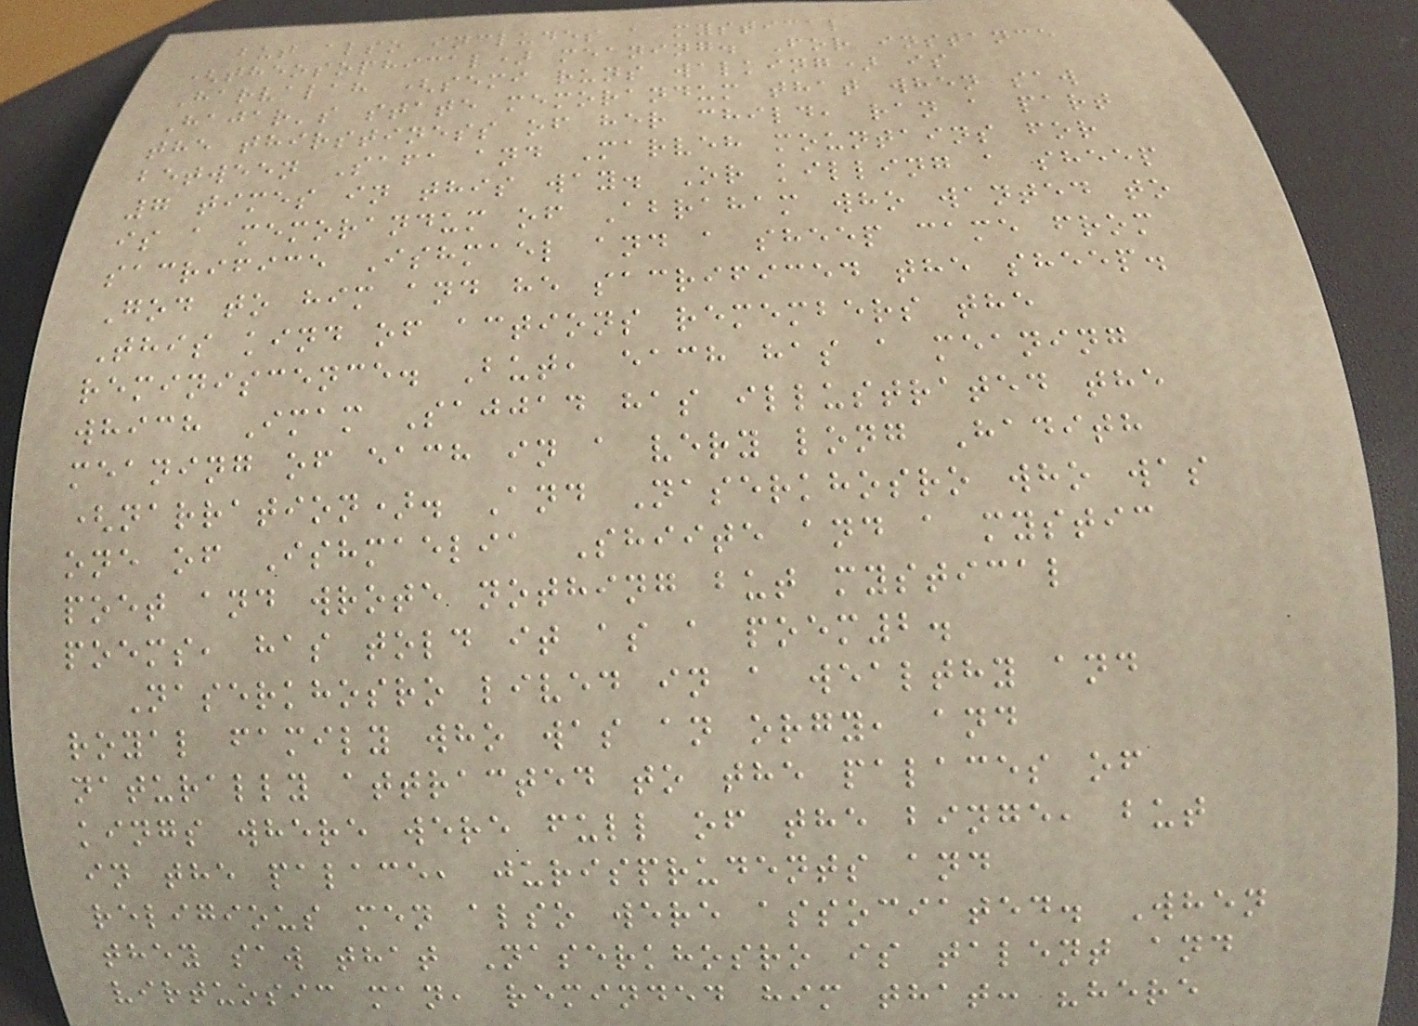but also includes a mystical
(theosophical) meaning. For instance
Harvalah (semi runs walking) is
Hajar's state memorandum that when saw
the thirstiness of her child, ran a part
between Safa and Marveh mountains for
7 times in this way. Or killing a sheep
is a memorandum of Abraham who wanted to
sacrifice Ishmael and a sheep came from
God to him and he sacrificed the sheep.
This kind of actions remembers the
reminiscence. But, each has a meaning
which Imam Sajjad has illustrated the
meaning of each in a very long Hadith
(narration). And Naserkhosro who was
one of Ishmaelia Shiite and a mystic
poet and wrote nothing but mystical
poems, has told it as a poem2.
Naserkhosro lived in a wealthy and
royal family who was an orgy, and
naturally attracted to the palaces of
kings where were full of the binge, but
in the palace, jurisprudents and
religious men also were associated. When
they saw that Naserkhosro is talent and
virtuosic man, reminded him that: "here
